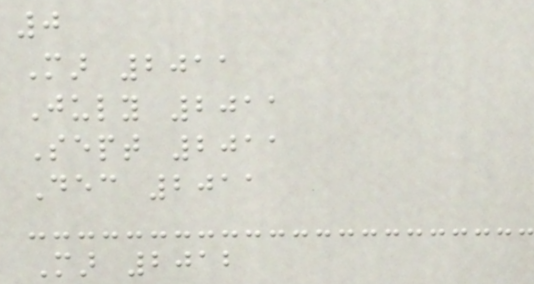0
Mar 2011
July 2011
Sept 2011
Dec 2011
Mar 2012
